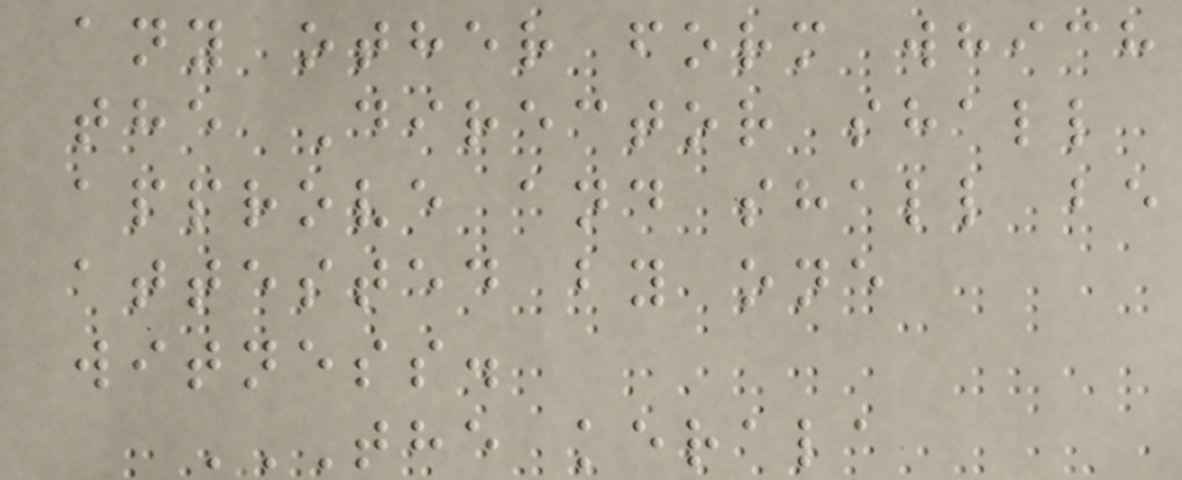any other form which
the Director shall
approve and shall be
attested by one
witness.
THE KERALA
